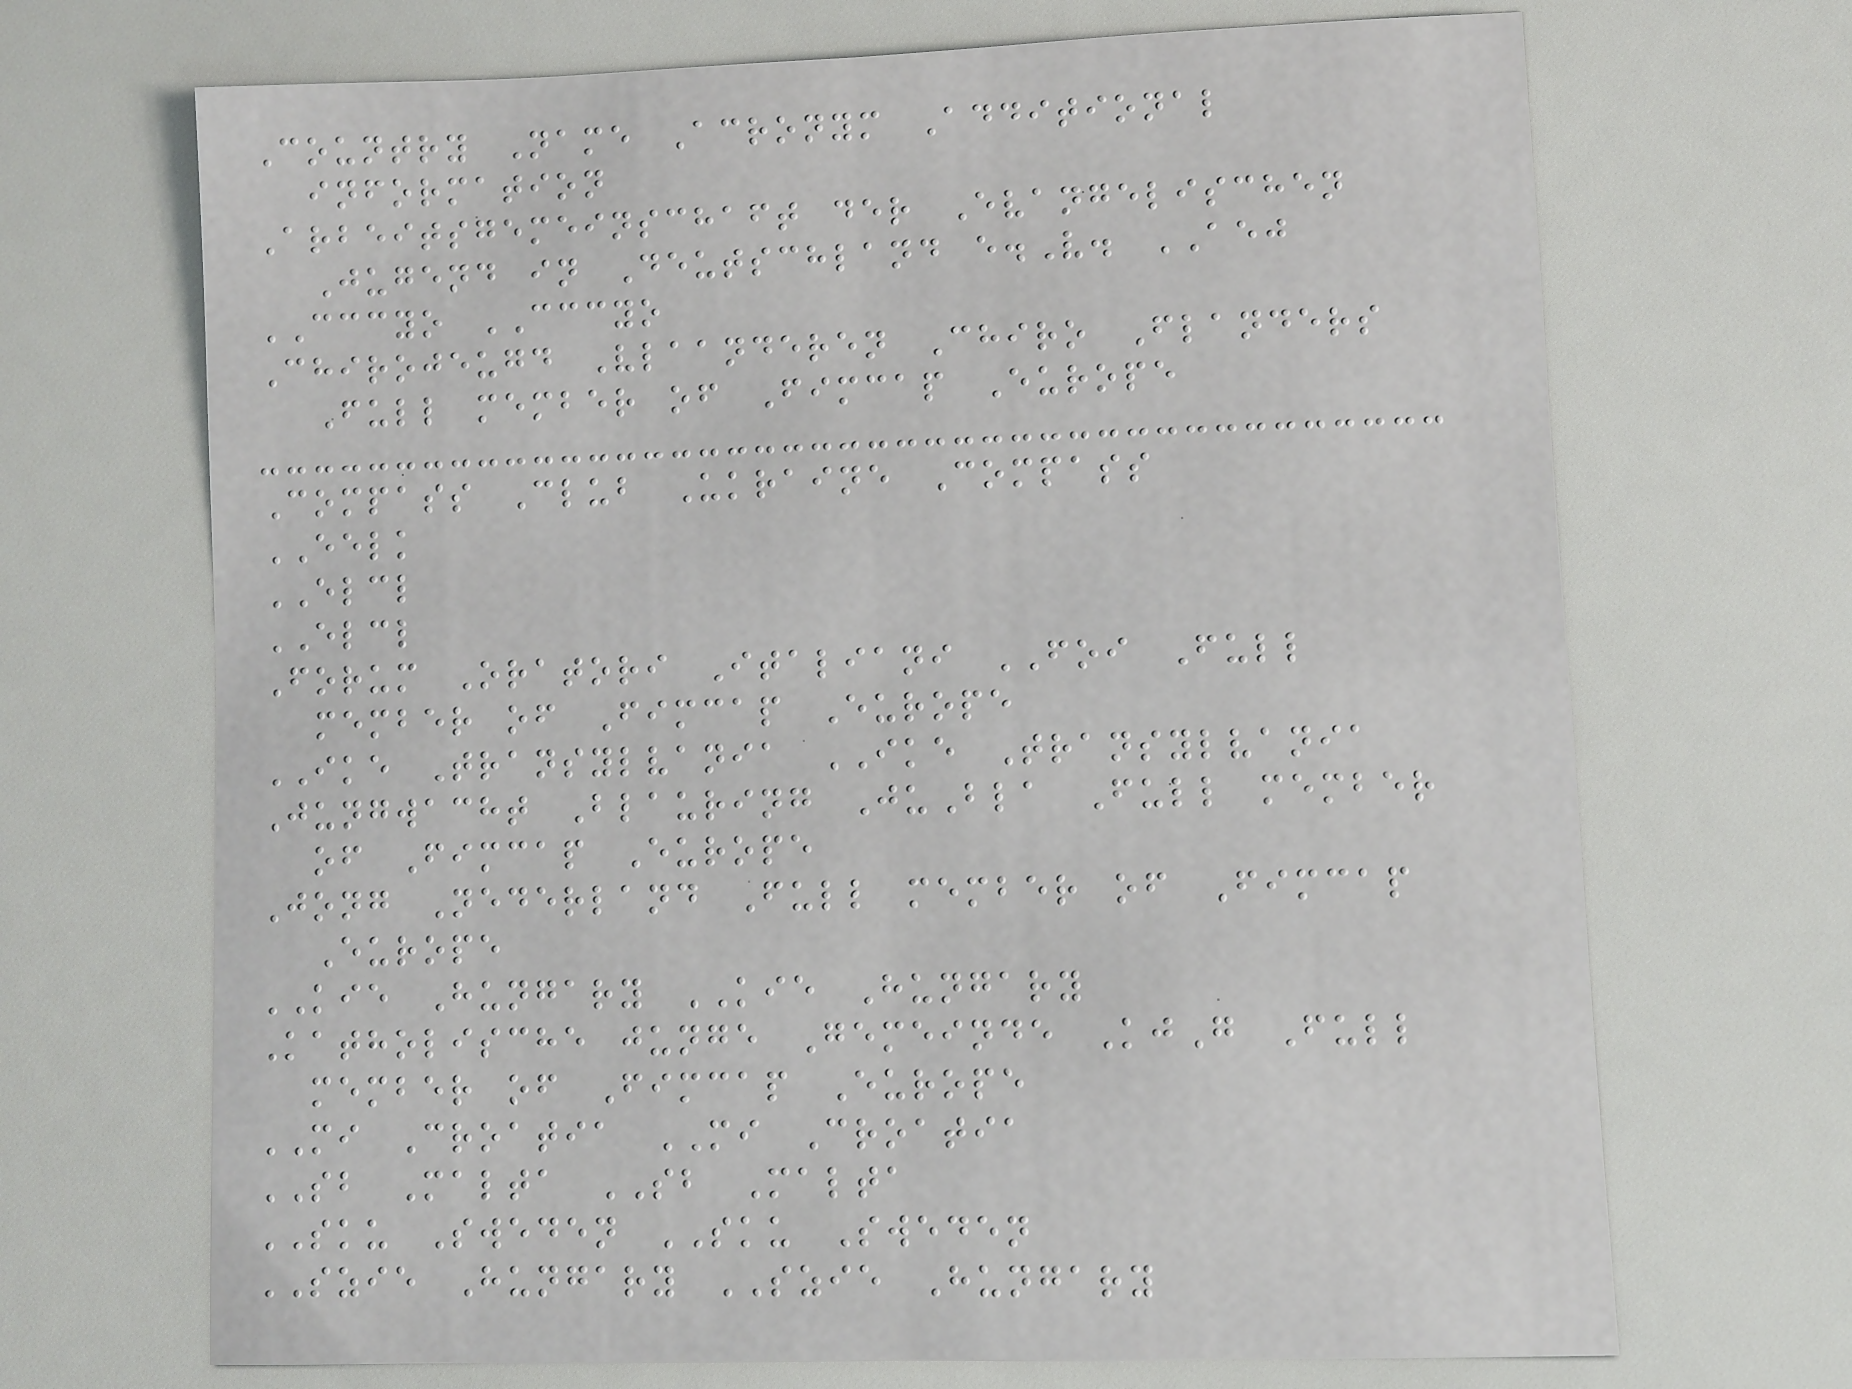Country Name Acronym Additional
information
Arbeitsgemeinschaft der Evangelischen
Jugend in Deutschland e.V. AEJ
CCCYO CCCYO
Chirojeugd Vlaanderen Chiro Flanders
Full member of Fimcap Europe
Compass Club Ukraine Compass
EELK
ELCL
ELCL
Forum Oratori Italiani FOI Full
member of Fimcap Europe
IKE Transylvania IKE Transylvania
Jungwacht Blauring JuBla Full member
of Fimcap Europe
Jong Nederland Full member of Fimcap
Europe
KIE Hungary KIE Hungary
Katholische junge Gemeinde KjG Full
member of Fimcap Europe
MI Croatia MI Croatia
SB Malta SB Malta
SKU Sweden SKU Sweden
SZIE Hungary SZIE Hungary
